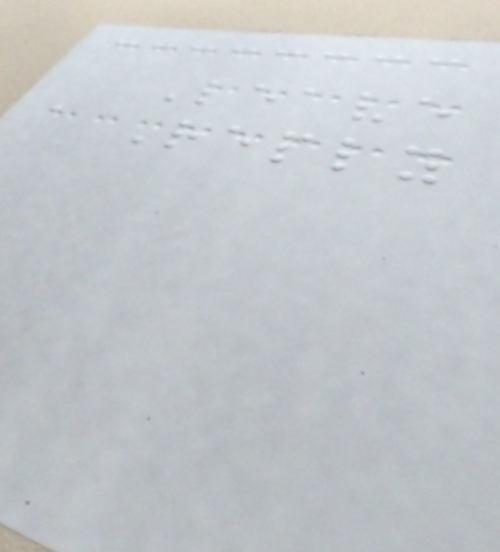Leave
a Reply
